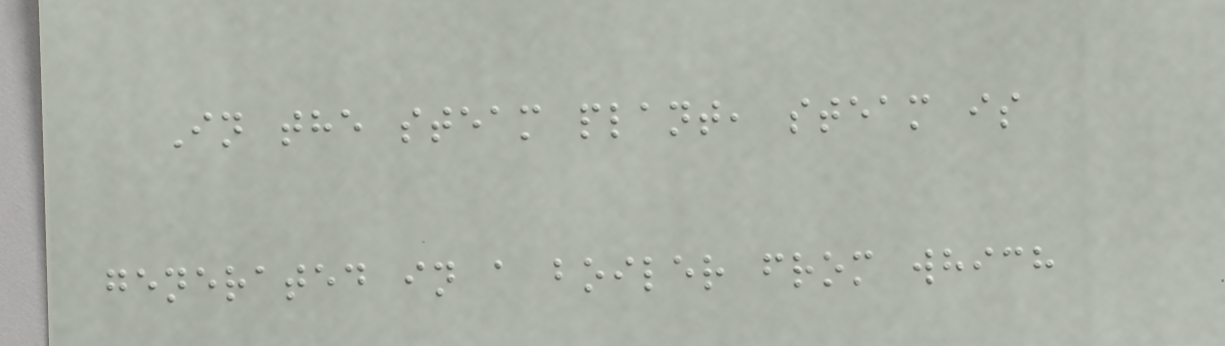In the steam plant, steam is
generated in a boiler from which
